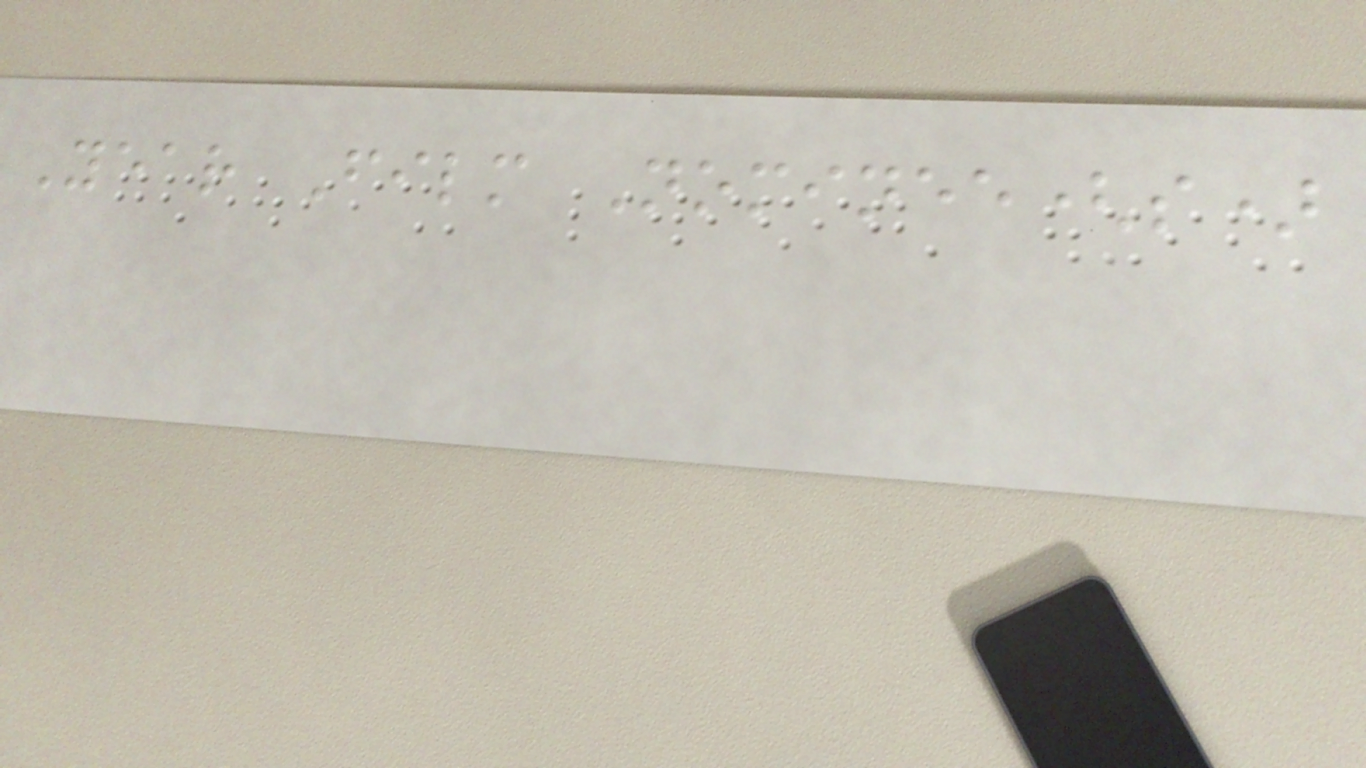Year Film Nominee(s)
